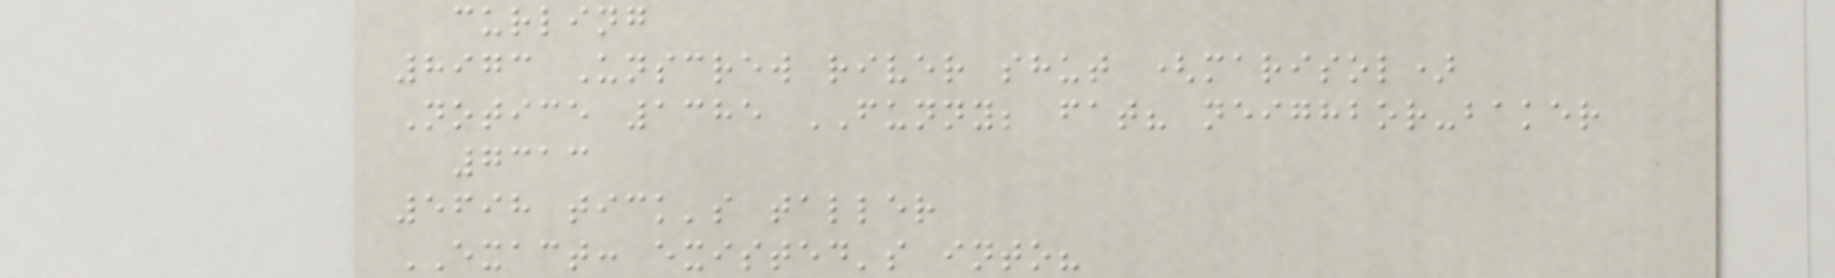curling
8973 Unscrew river shut (marisol)
Notice 1385 FUNNY; fat? neighbor-baker
7313
5698 tick's taller
EXACT: existed's into?
